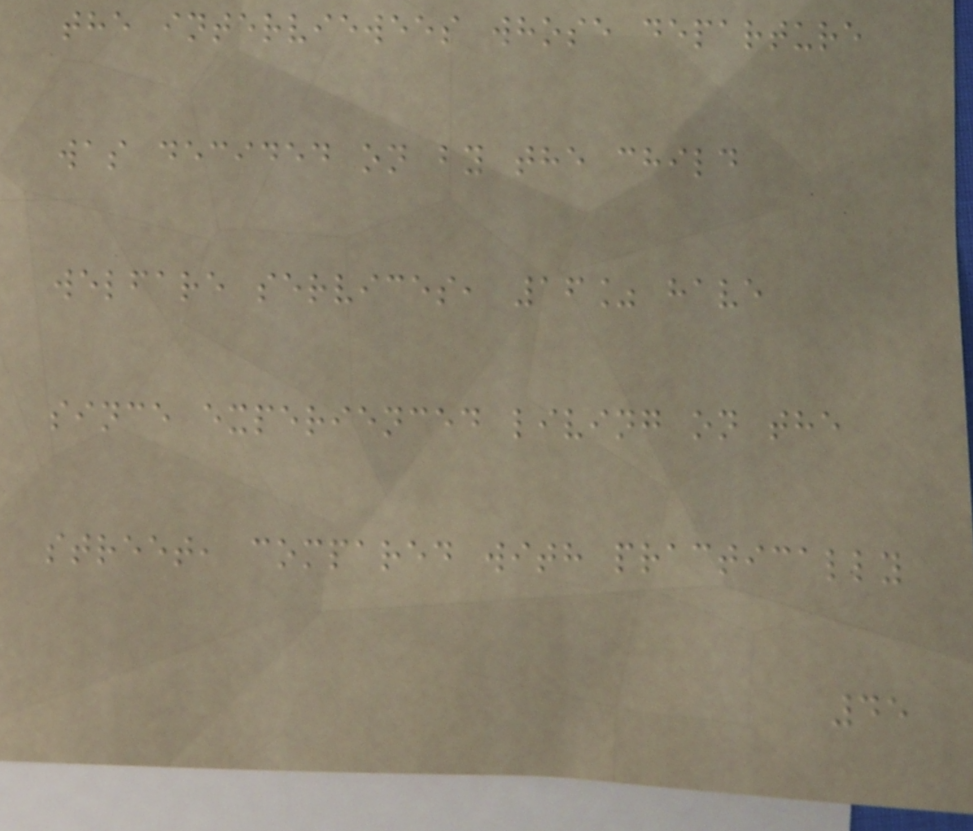the interviewees whose departure
was decided on by the child
welfare services, 16% have
since experienced living on the
street, compared with practically
45
